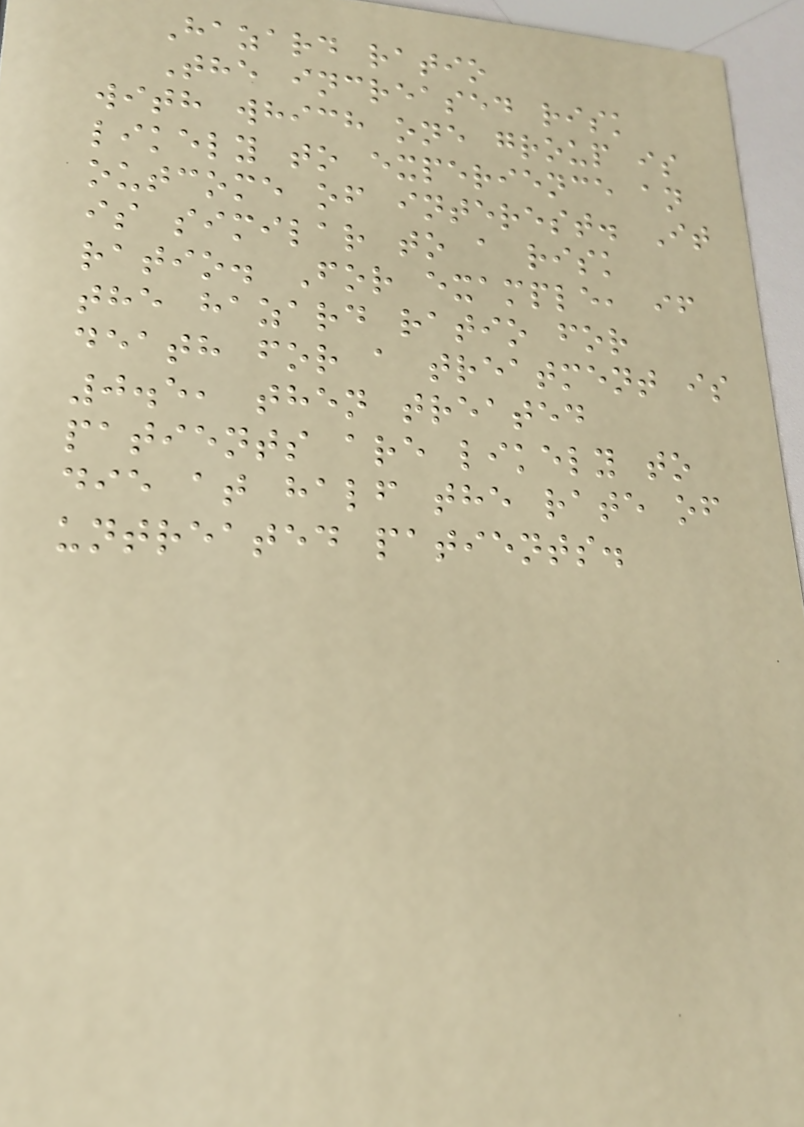Hazard ratio
The increased risk
with which one group is
likely to experience an
outcome of interest. It
is similar to a risk
ratio. For example, if
the hazard ratio for
death for a treatment is
0.5, then treated
patients are likely to
die at half the rate of
untreated patients.
